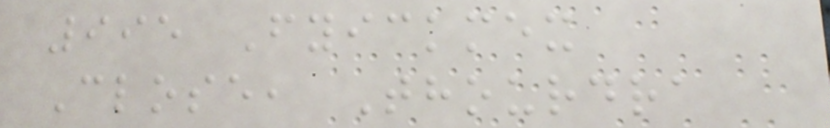995 Fyickmex
Close, Thourdra
